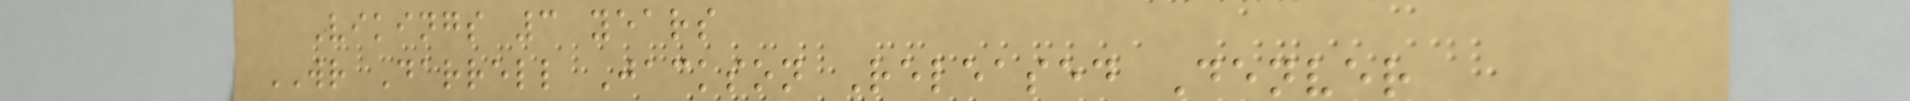Vikings 3 years
WR Darrell Jackson Released Denver
